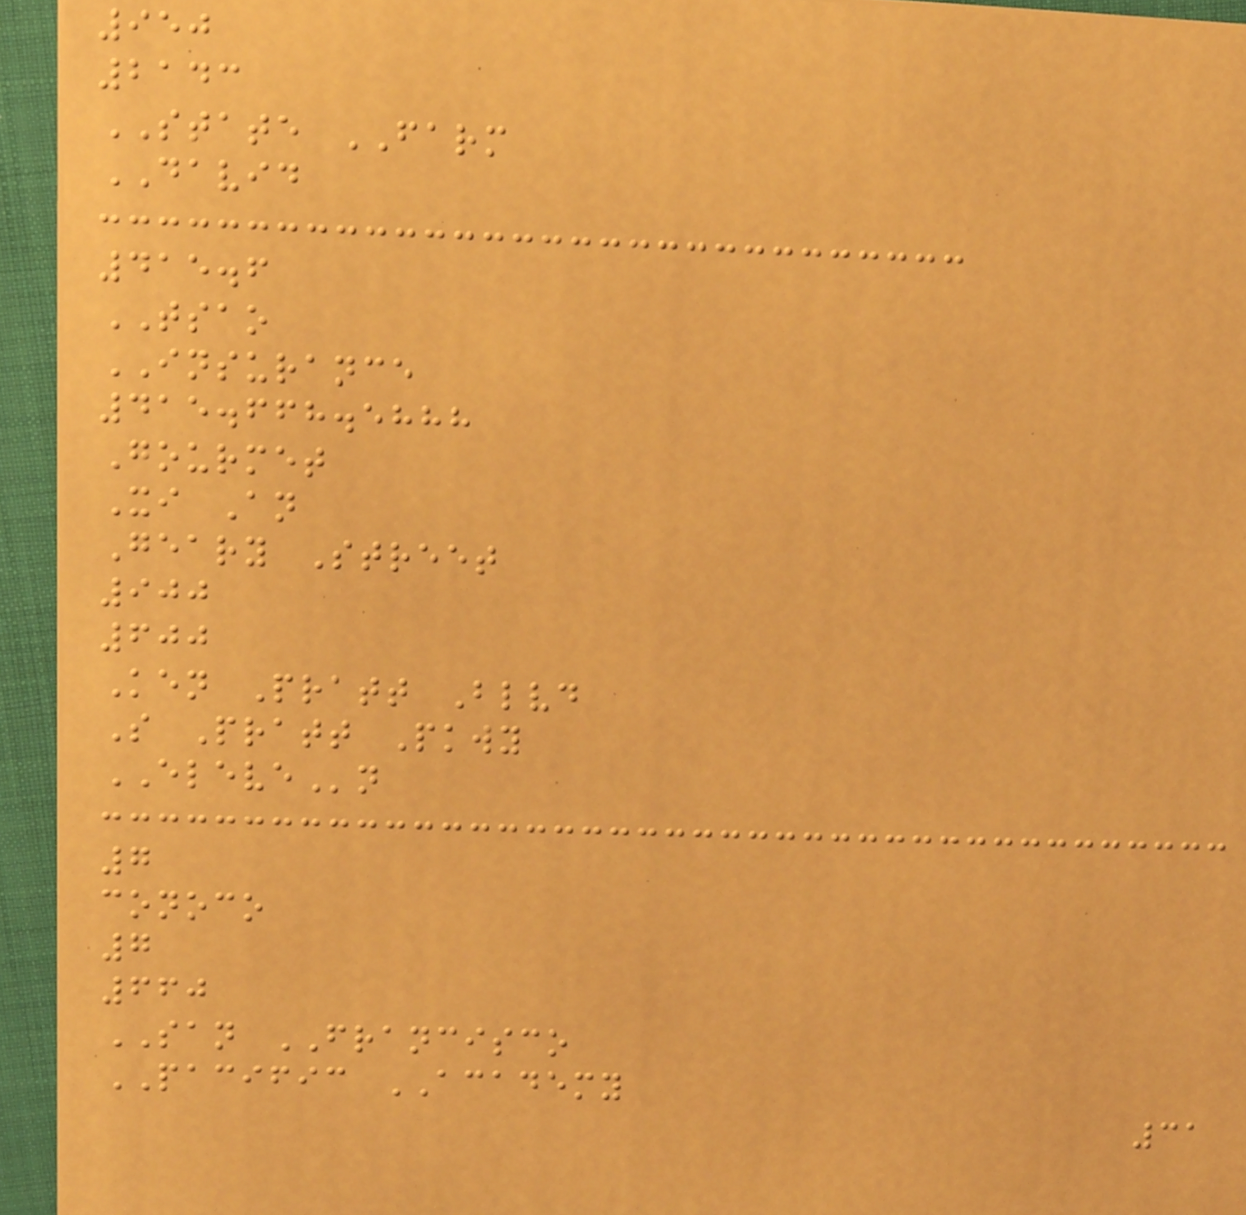950
2143
STATE FARM
DAVID
415.6
TSAO
INSURANCE
415.668.5888
Gourmet
Xi An
Geary Street
900
600
Ken Pratt Blvd
S Pratt Pkwy
ELEVEn
7
conoco
7
660
SAN FRANCISCO
PACIFIC ACADEMY
31
